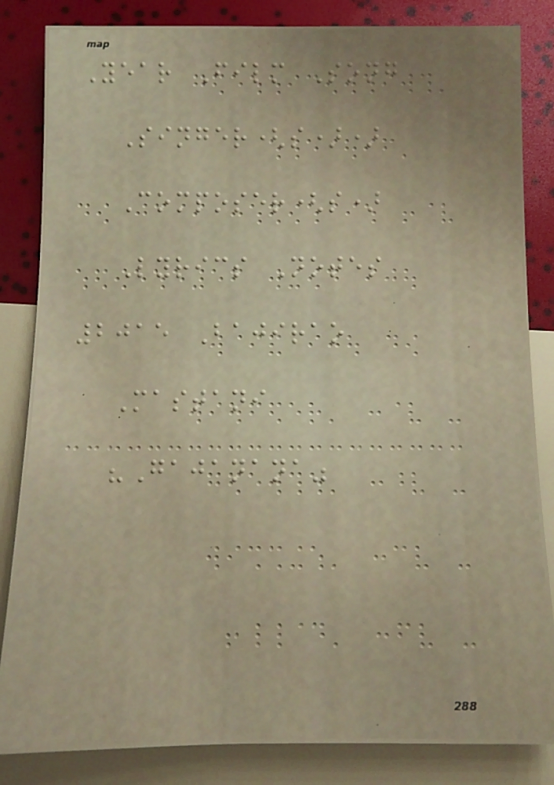Year Film Song
Singer(s))
Composer(s)
Lyrics Notes
2015 Bajirao
Mastani
"Gajanana"
